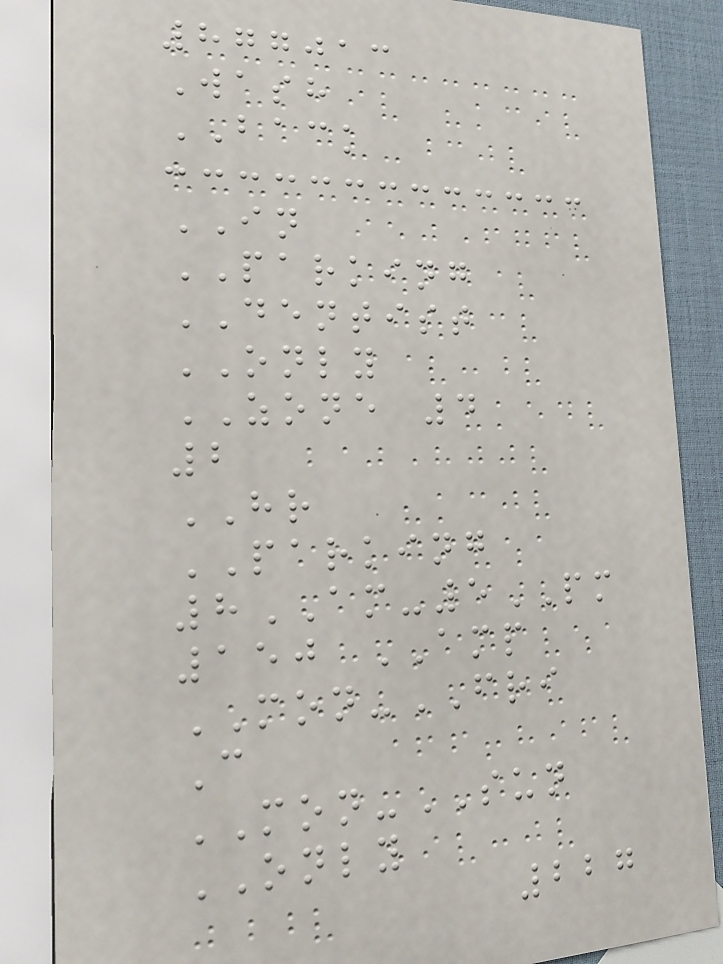877013
Wash
BACK
IN
PARKING
DENTIST
ONLY
ZONE 4
2
HR
PARKING
8AM-5PM
150 AMP
MON-FRI
C
MON-SUN
ONLY
227
